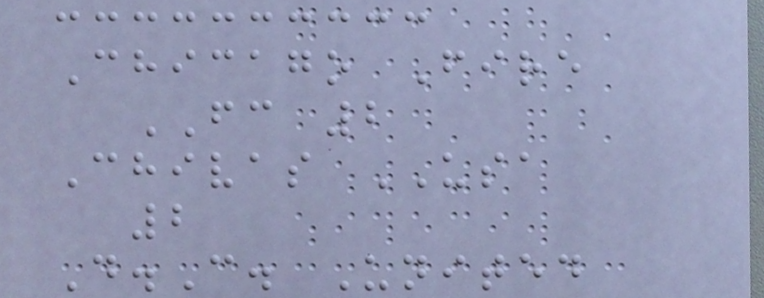Chicago Fire
FC 2
Chivas USA
2
D.C. United
